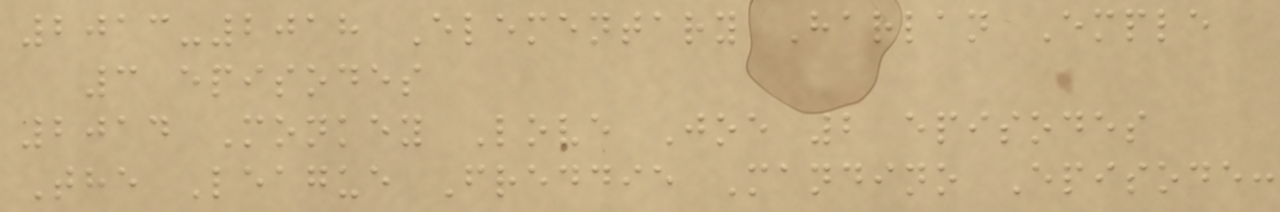2013-2018 Elementary Harlan Emple
3 episodes
2014 Monkey Love Joe 2 episodes
The League Freddie Mandino Episode:
